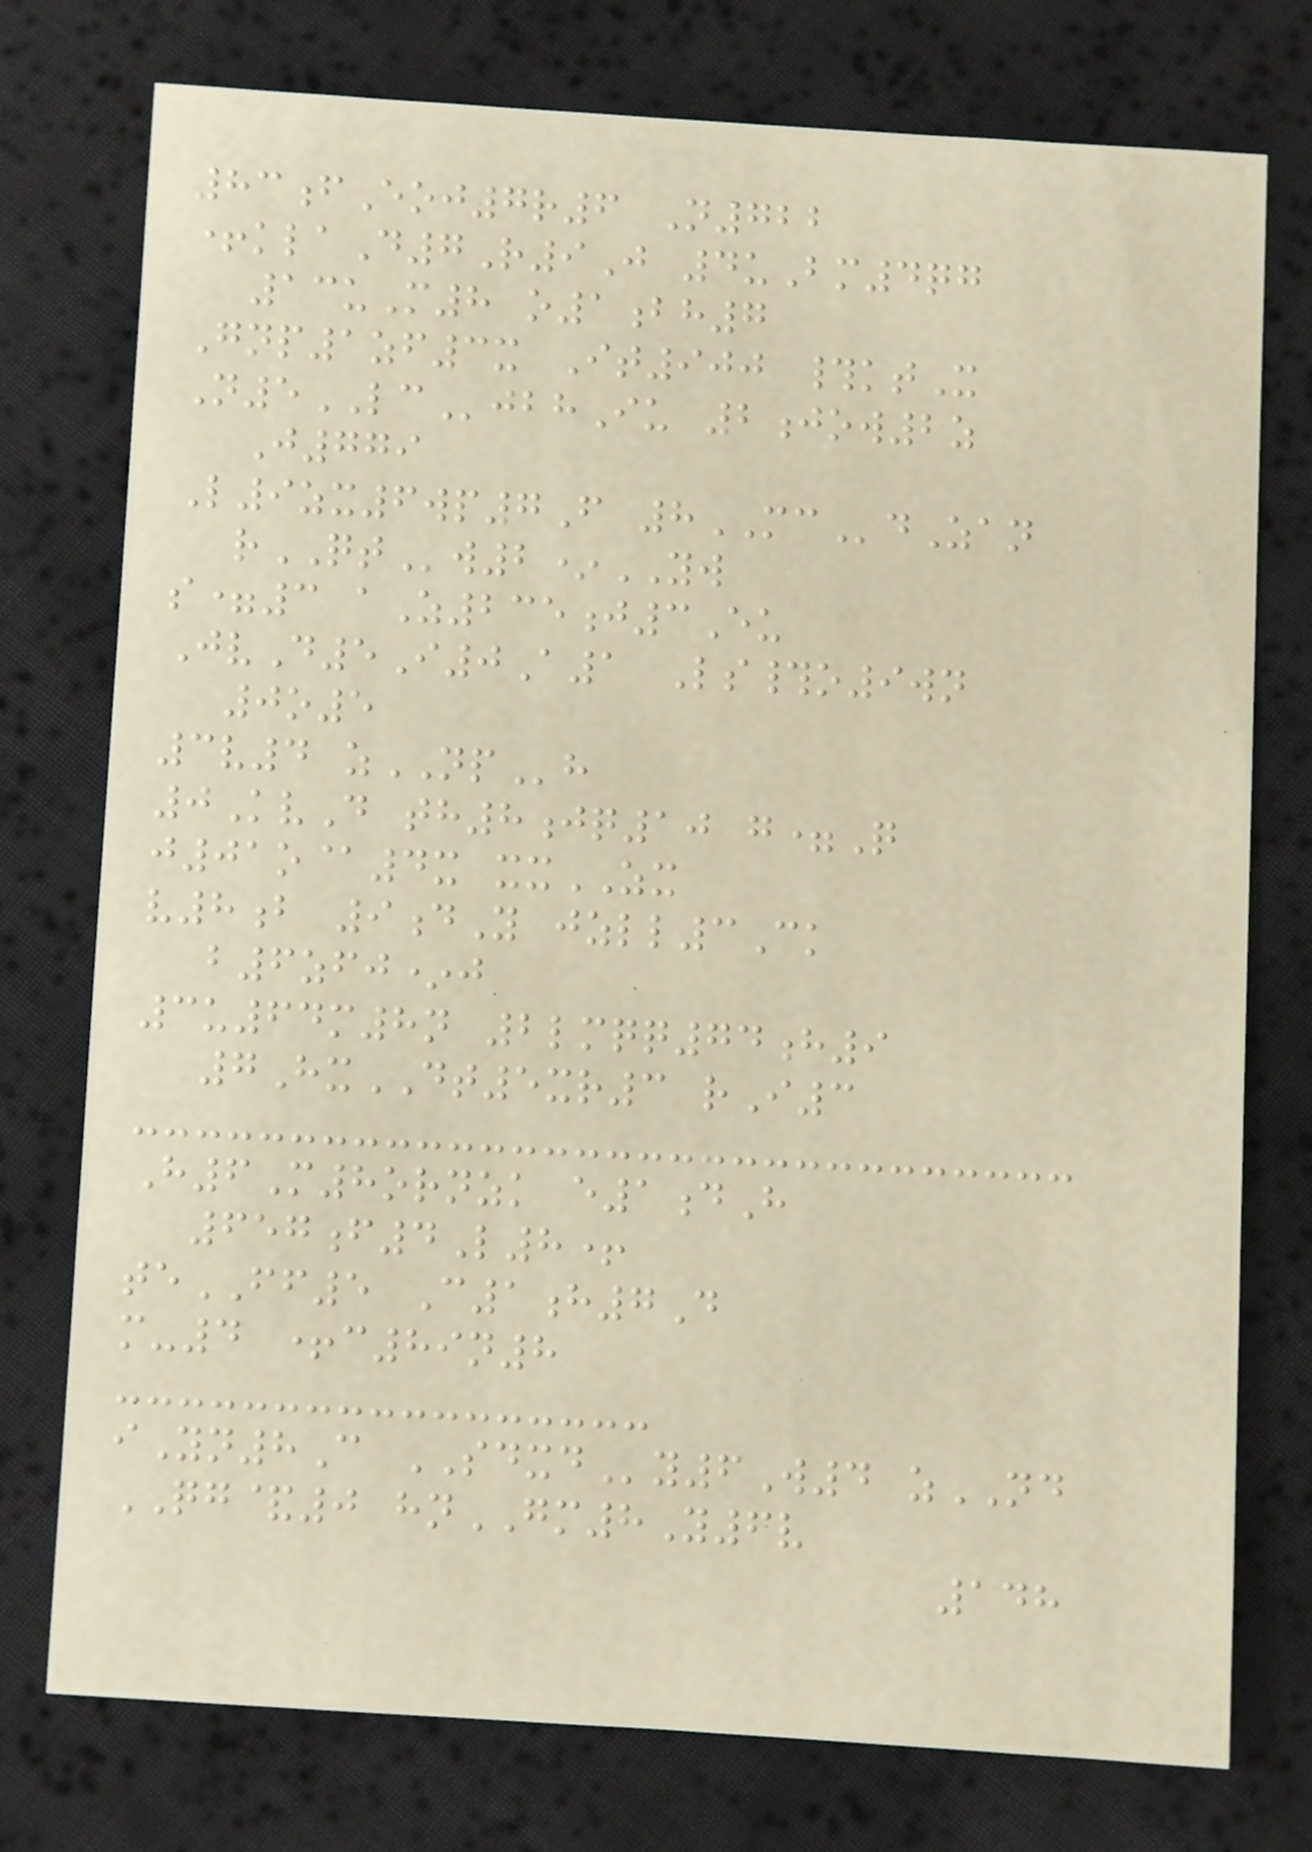83fEoj7r6 N722
+klaD7R9J 4uBm4qg
13uM8 o1bh7
Gnp1zf3x It900 #ktX
N5LCjbhIu 2jow2z
J779
L9zx6wp7F 8MCdZan
rQTw2*YW
s=3 aZ235j3Eu
JvD5I0A1 Ls#o9wn
0o5
3v4 zNPh
0KvD th8jq10 g=Q
j01o@4x xxZX
v8b 9dY jzll3Ck
b6zfj*j
3u64m8n 2lmqq74h9
7HxDT5xr3 rI3
H6M8ornzk e1dH
657f4L8+
teFF5 C1h7D
m-4 +c89n8
iYn8C SDXDy6W4 zND
QG&0 hnGM8Y6v
148
